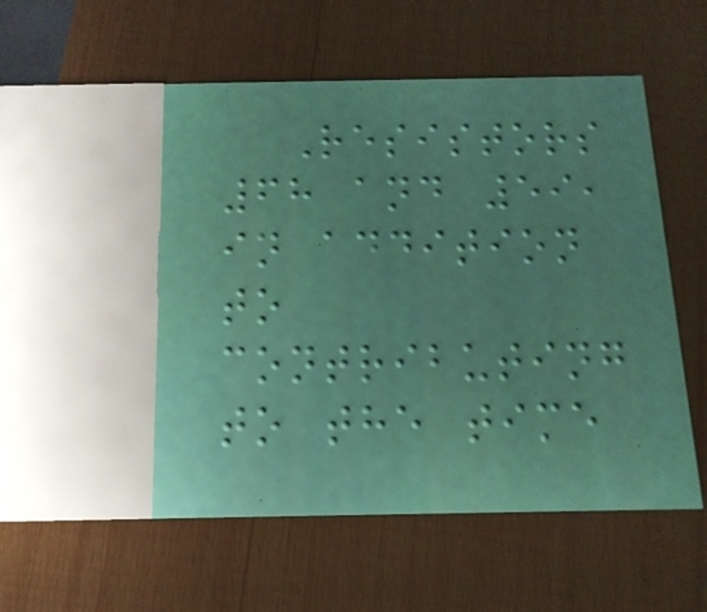Resistors
68 and 59,
in addition
to
contributing
to the time
